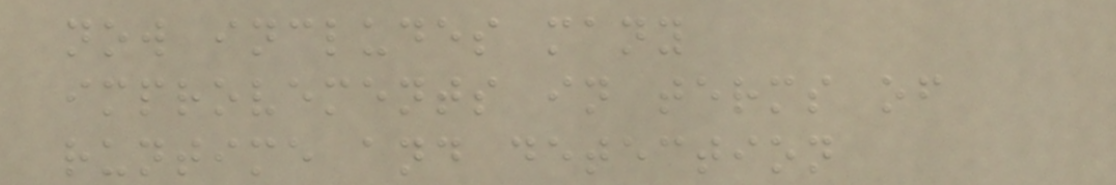now includes many
improvements in terms of
runtime and detection
